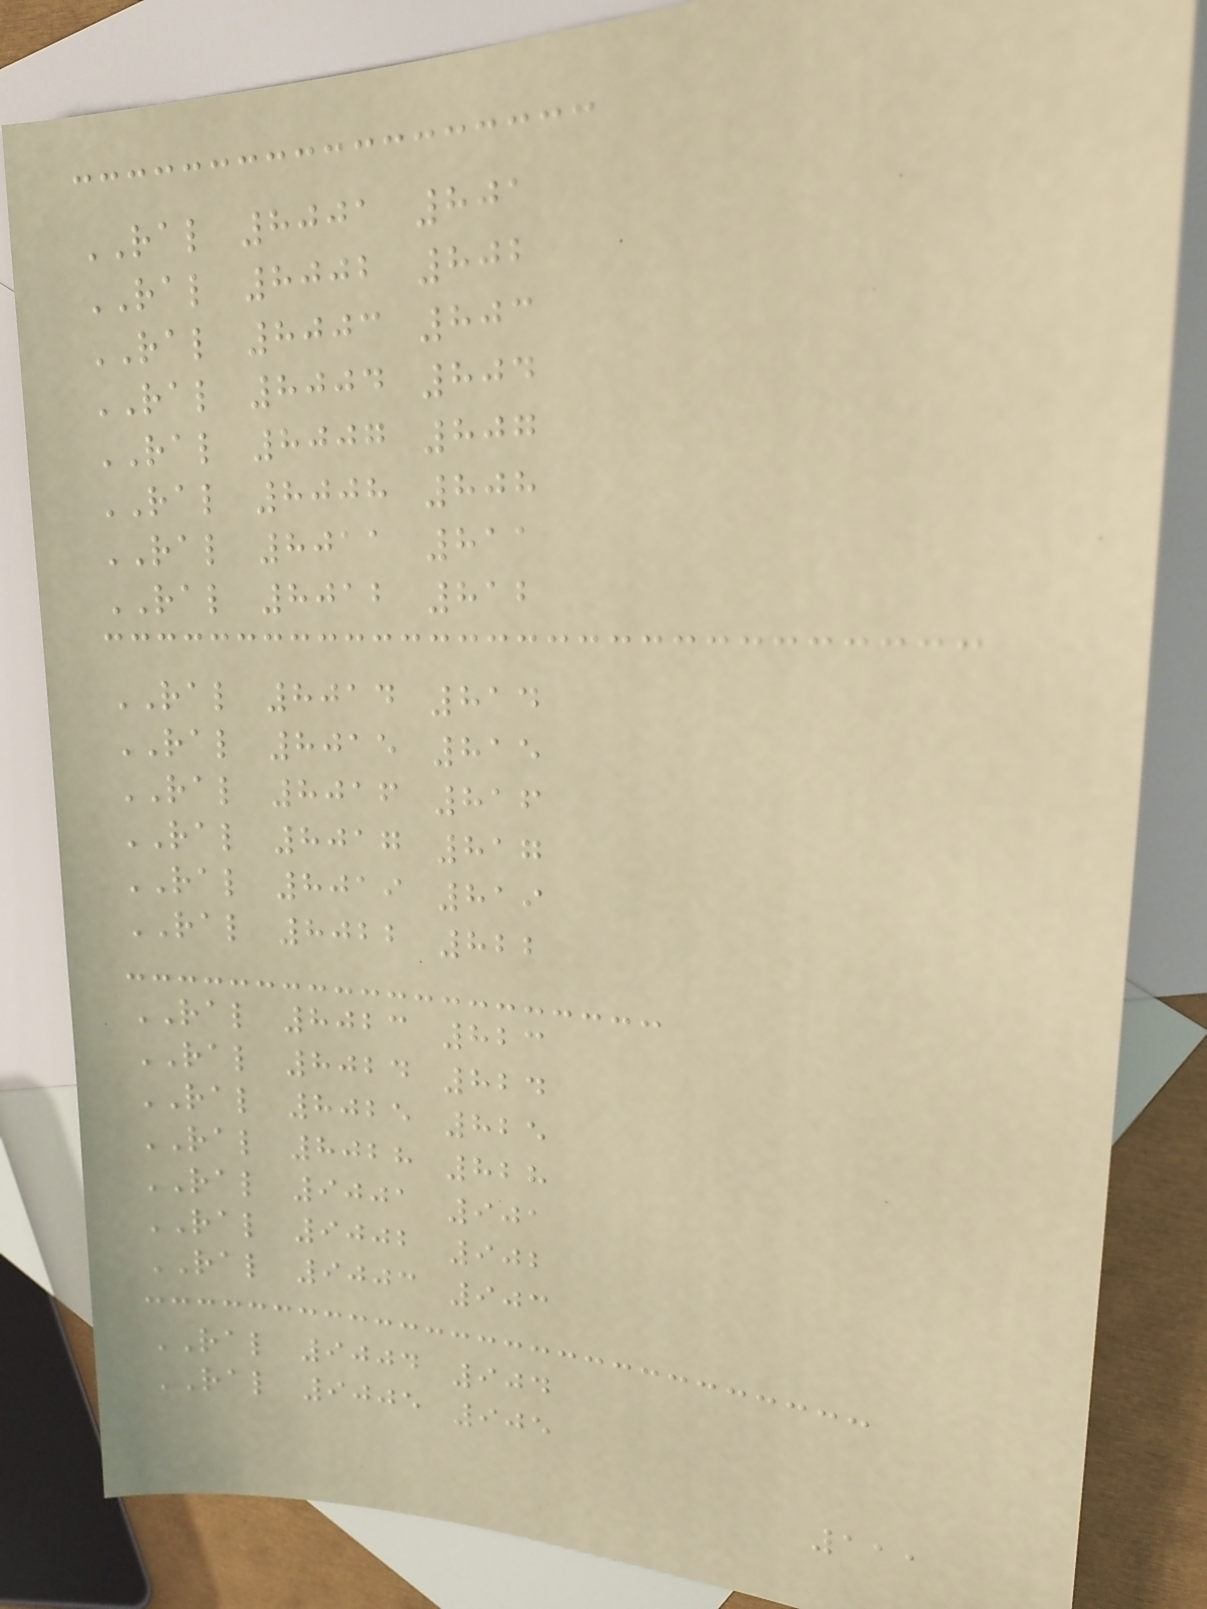RAL 8001 801
RAL 8002 802
RAL 8003 803
RAL 8004 804
RAL 8007 807
RAL 8008 808
RAL 8011 811
RAL 8012 812
RAL 8014 814
RAL 8015 815
RAL 8016 816
RAL 8017 817
RAL 8019 819
RAL 8022 822
RAL 8023 823
RAL 8024 824
RAL 8025 825
RAL 8028 828
RAL 9001 901
RAL 9002 902
RAL 9003 903
RAL 9004 904
RAL 9005 905
111
